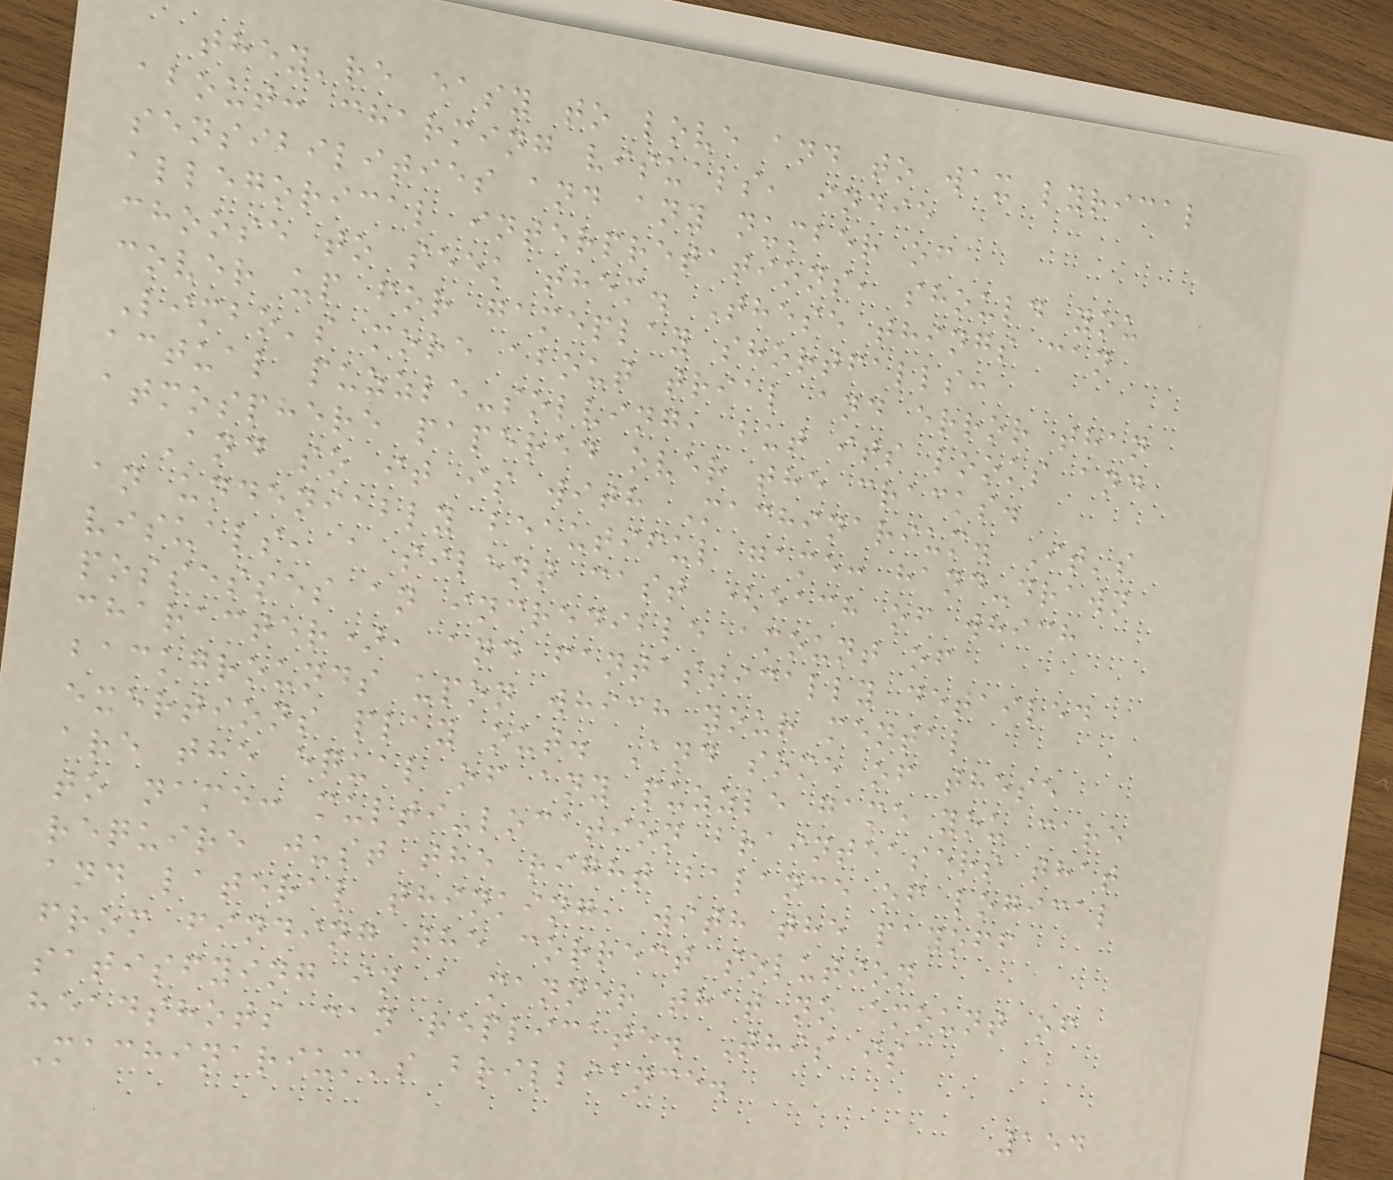they're easy to love and to wax lyrical
about: charming visuals, indie
sensibilities and any number of
allegorical interpretations, should you
choose to seek them. These things can
cover up for gameplay shortfalls:
Limbo's more about trial and error than
actual puzzle-solving, but its looks and
atmosphere papered over the cracks.
And so it is with Machinarium. It's
an undeniably beautiful game: hand-drawn
visuals, a silent cast (each of which
possesses an incredible amount of
character), and fantastically detailed
backgrounds upon which your mental
exertions play out. And some of these
are the equal of any puzzle game you care
to name: multi-location brainteasers that
require just the right balance of logical
and lateral thinking, with the payoff
from finding the correct solution
satisfying in a manner that no amount of
headshots can replicate. This is
Machinarium's brilliance.
154
